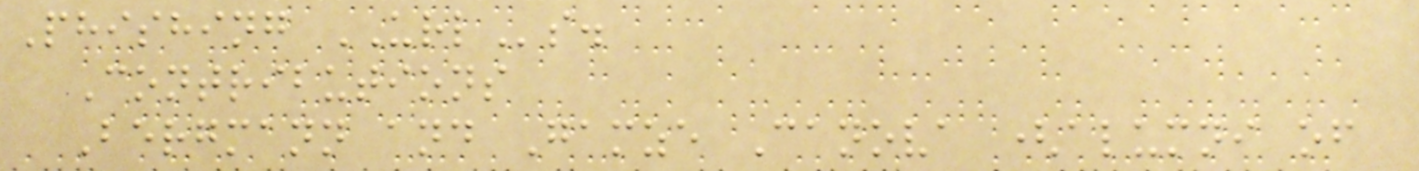Phishing URLs.
Contributions
Bergmann and Gamze Canova (alumni of
